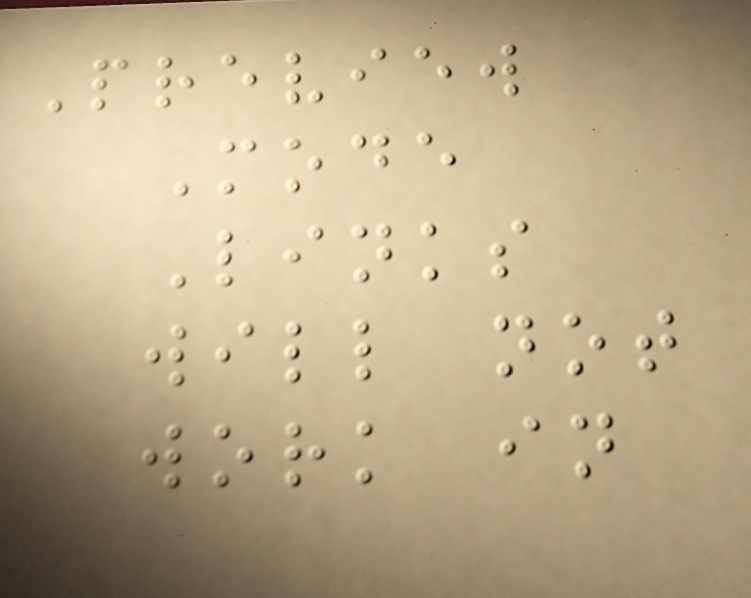Preview
Mode
Links
will not
work in
